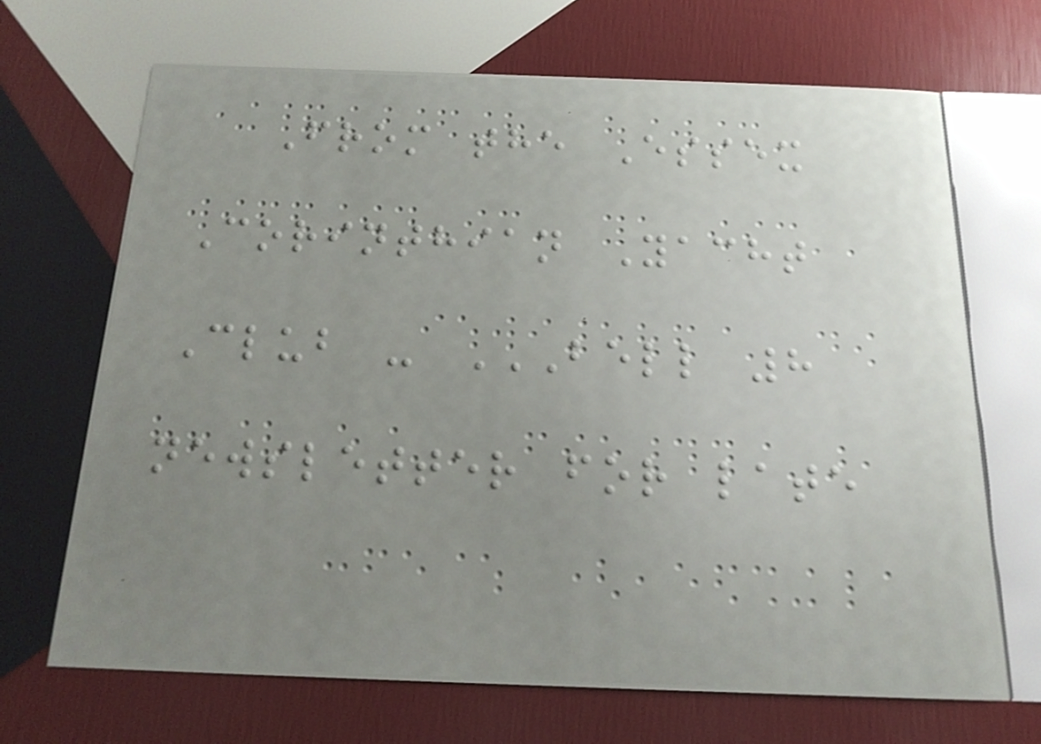From the Essex
Corinthian Yacht
Club - BELL 8
NEWSLETTER FOR LATE
